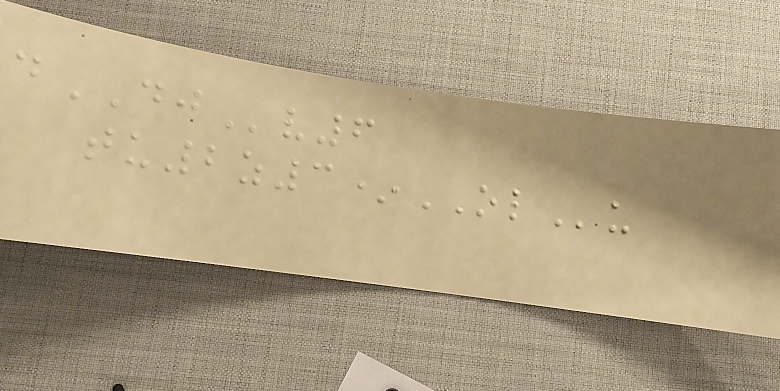dDJv6
tu2z3*OLu
